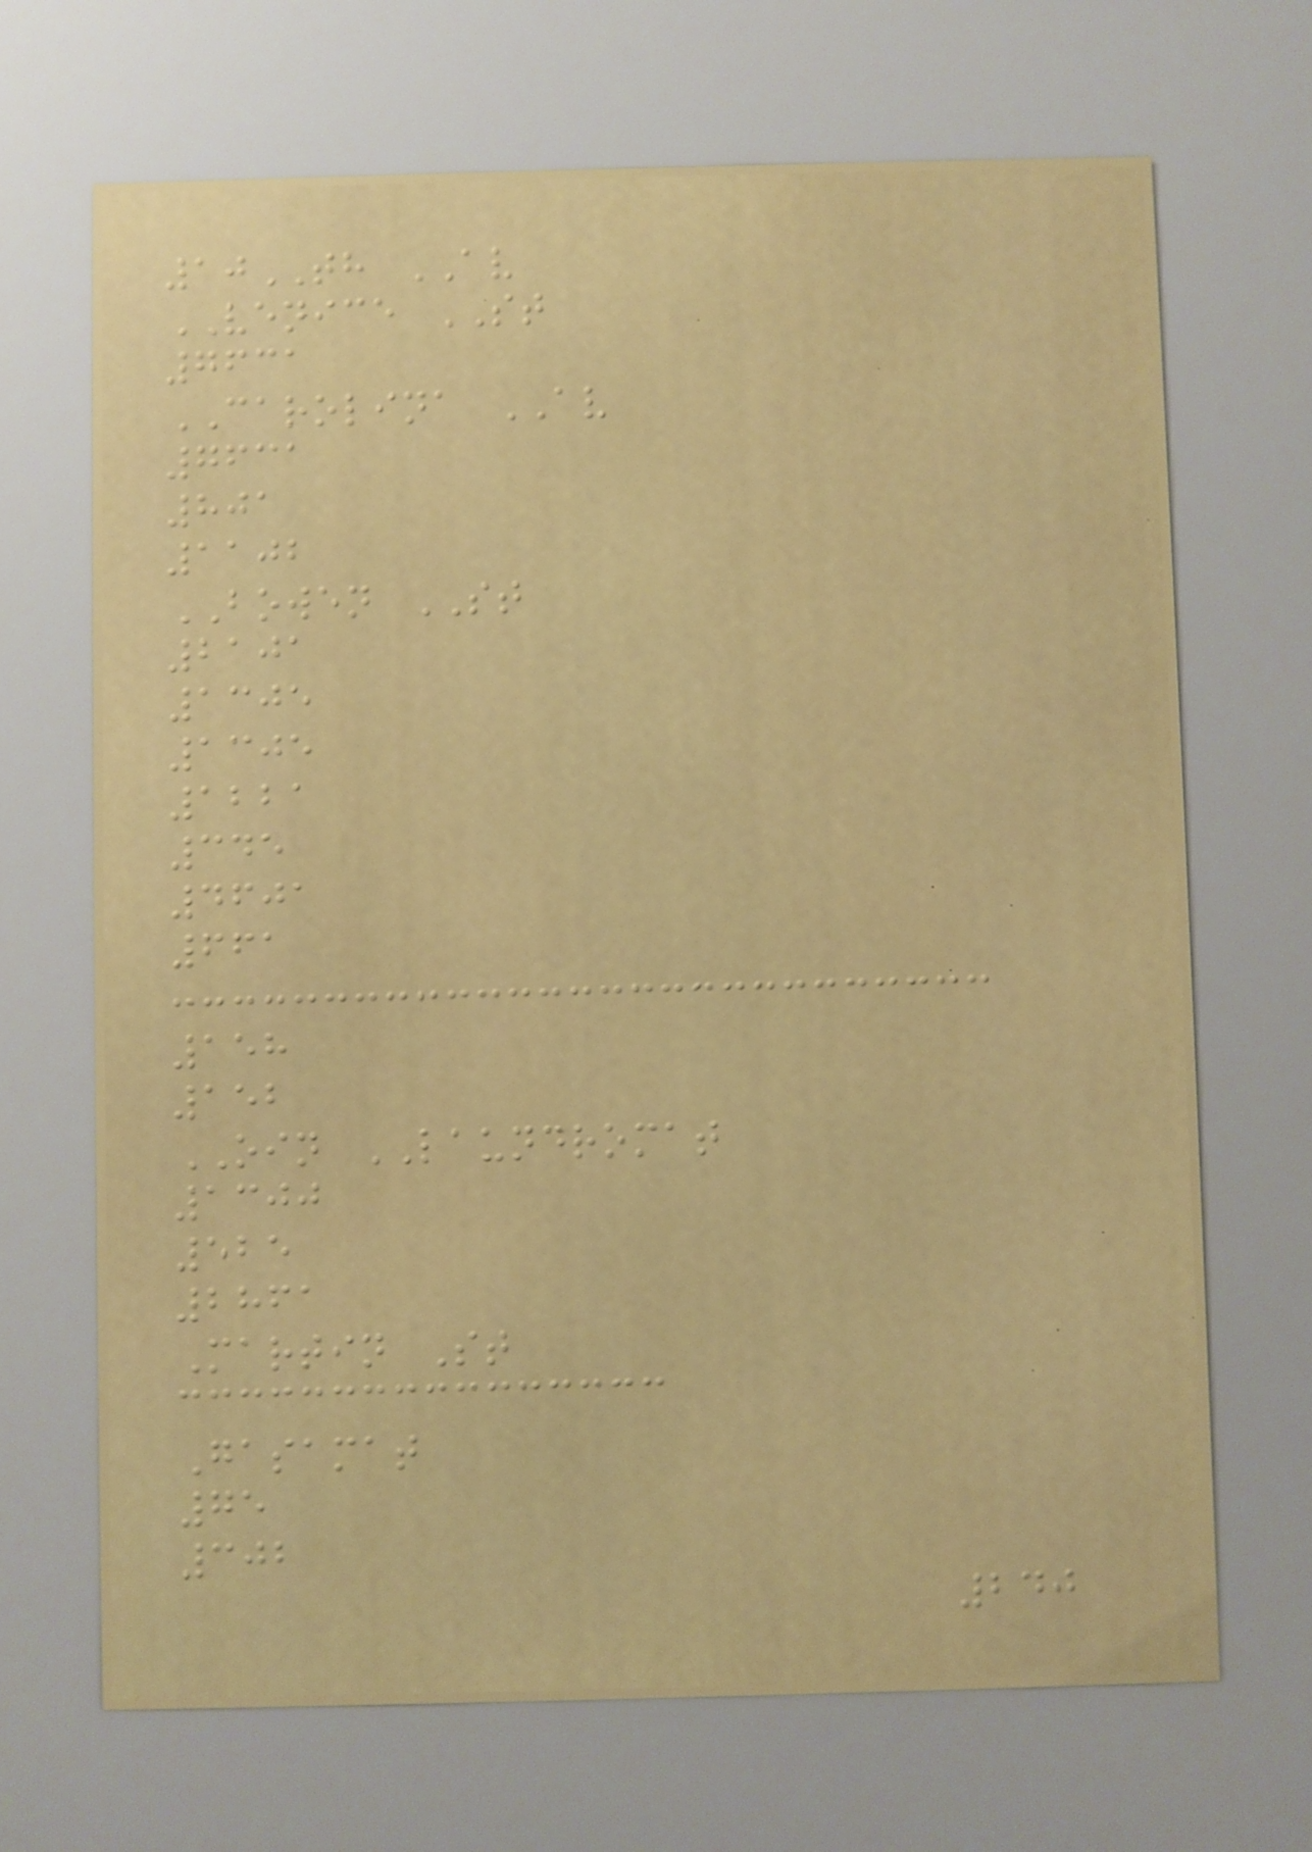10TH AV
VENICE ST
7631
CAROLINA AV
7631
801
1102
BOWEN ST
2101
1305
1305
1221
345
4601
661
158
152
OIN LAUNDROMAT
1300
525
2861
Martin St
Gasamat
75
302
240
